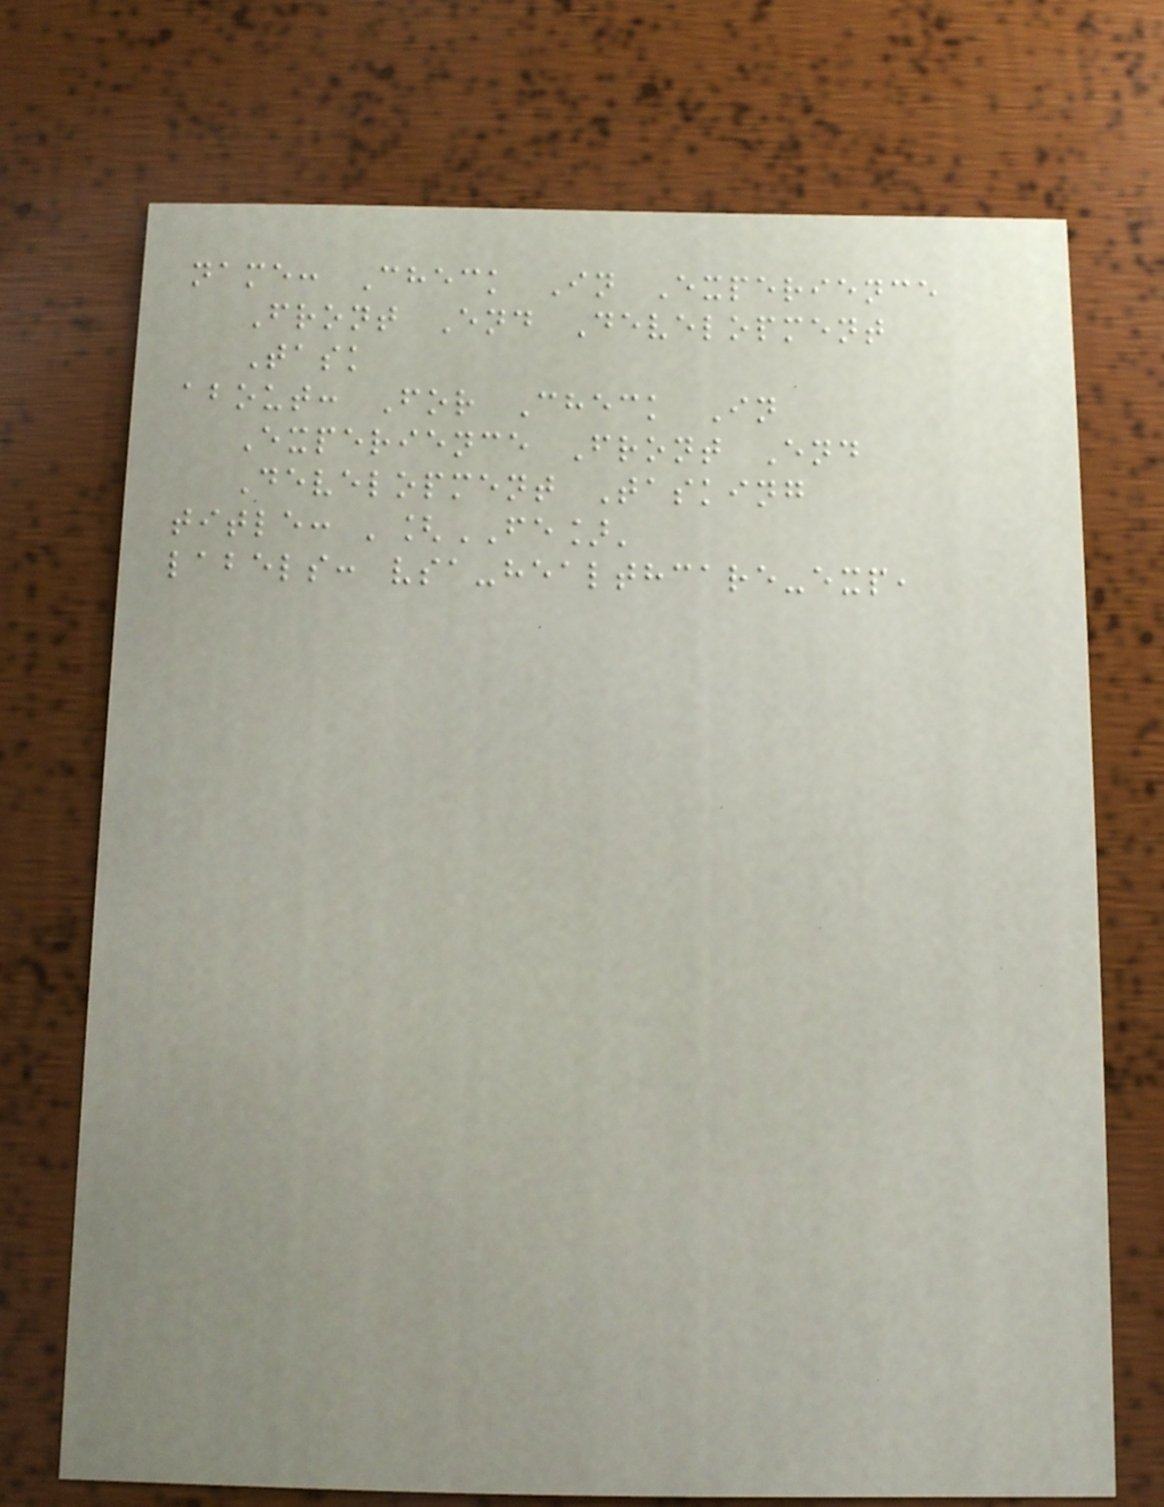name: Check In Experience
Front End Development
Task
about: For Check In
Experience Front End
Development Tasking
title: '[FE]'
labels: vsa-healthcare-exp,
